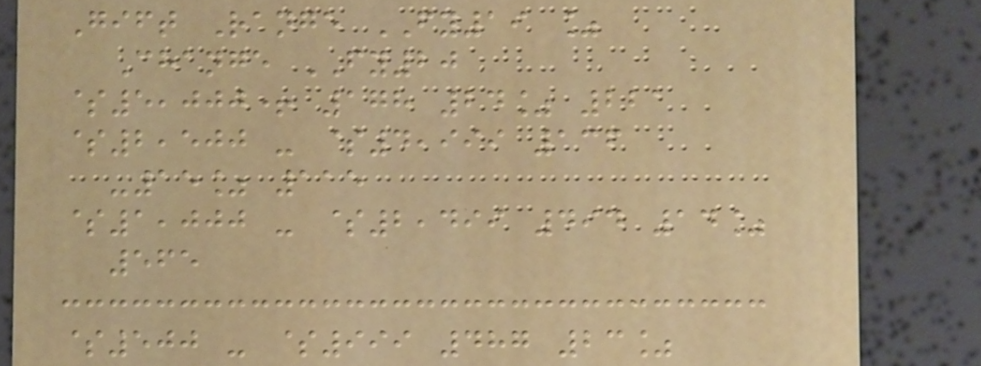Gift Range FY19 %
Change FY20
$5,000+ 178 24% 221
$2,500 - $4,999 136
-15% 115
$1,000 - $2,499 494 14%
565
$500 - $999 487 23%
